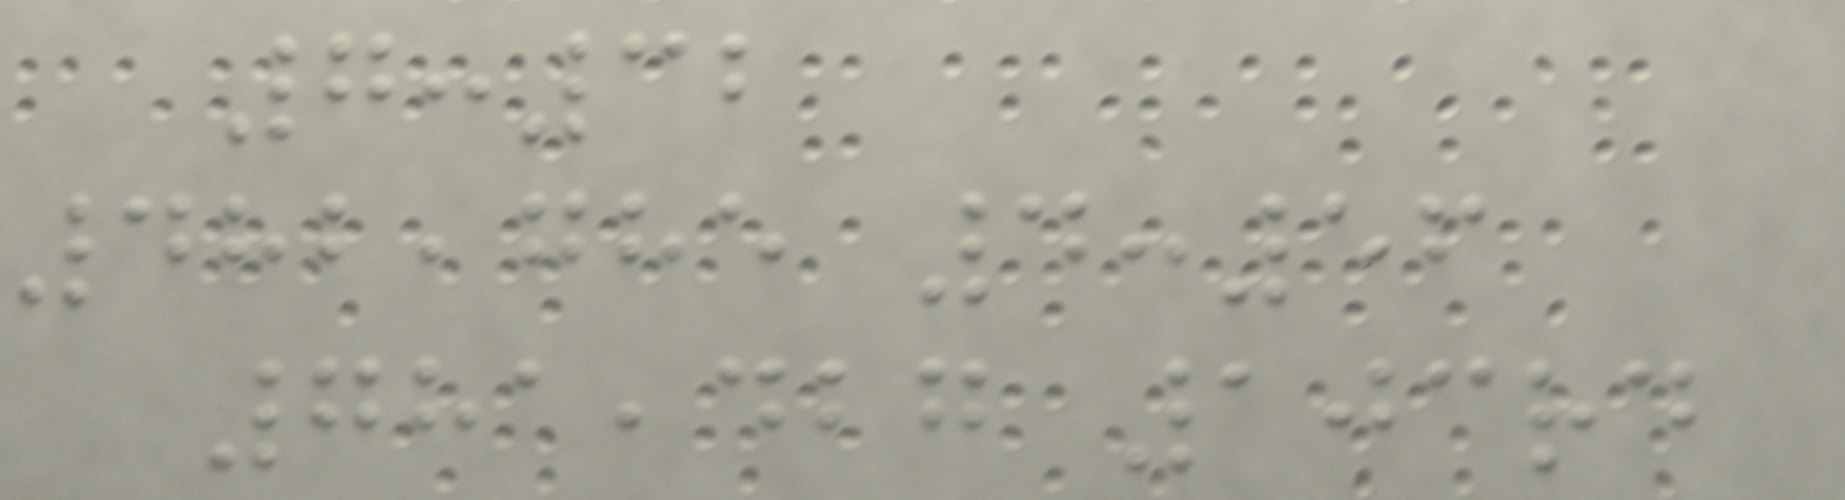7:32
482,785 4:56
781,427 103rd
